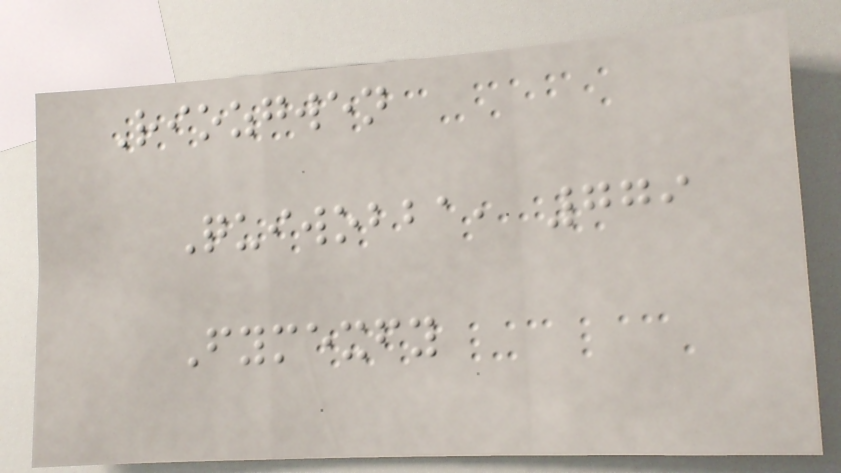Riozgwen
Quiwobba, 779
Fymexfy
